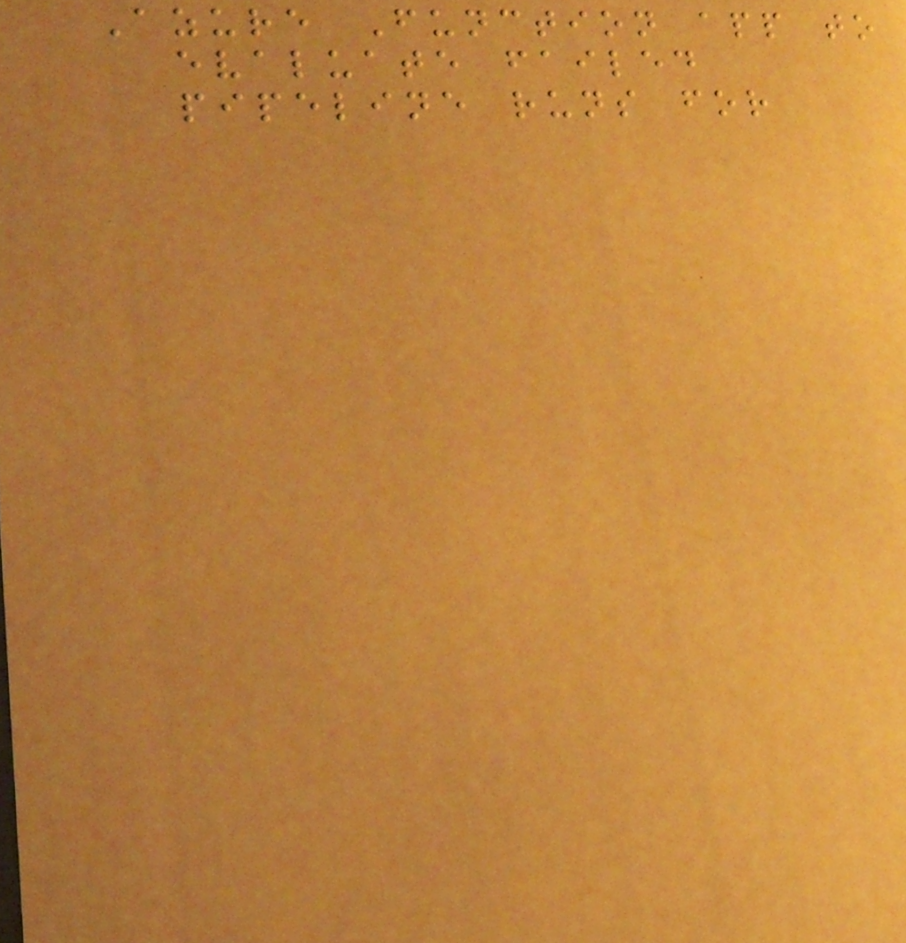Azure Function app to
evaluate failed
pipeline runs for
